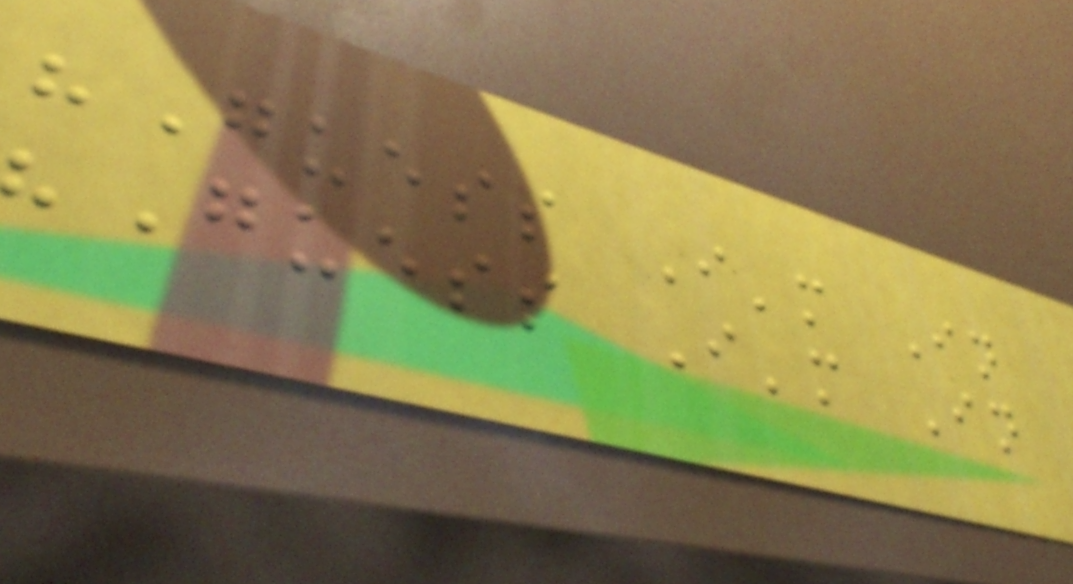"Guess I'm In
"Guess I'm In
